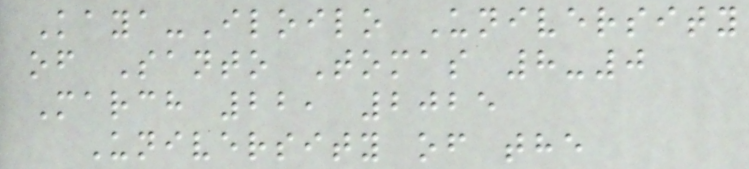Kaya-Iloilo University
of Santo Tomas 8-0
March 22, 2025
University of the
